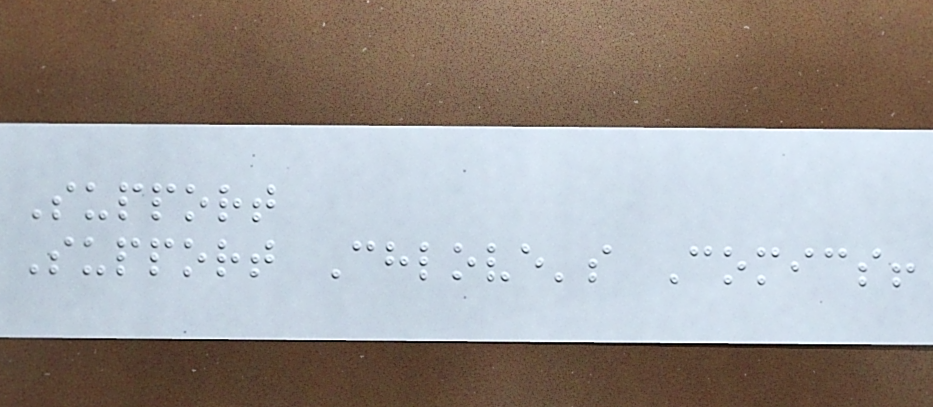Support
Support Chlove's Comics!
